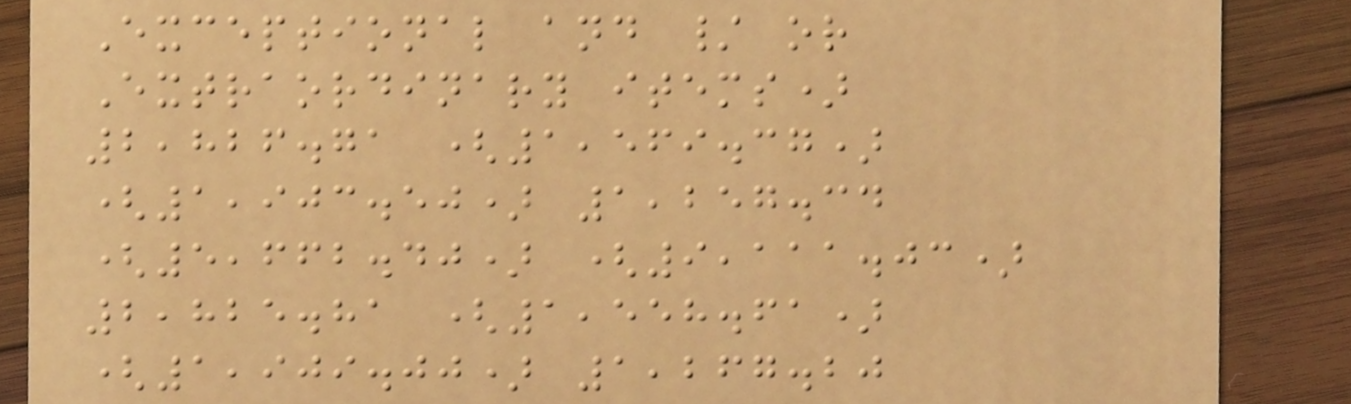Exceptional and / or
Extraordinary items)
2,826.71 (1,569.37)
(1,903.50) 1,257.34
(5,662.40) (9,111.03)
2,825.81 (1,558.61)
(1,909.00) 1,267.20
